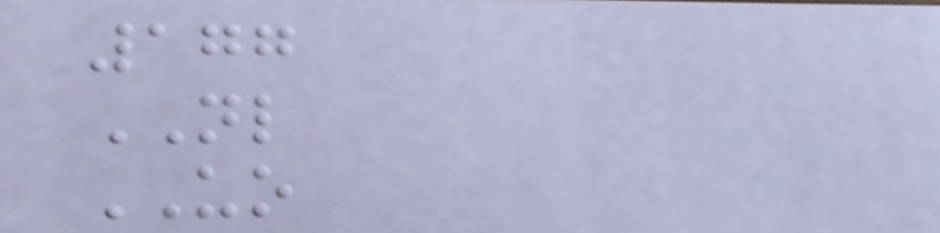177
NL
UO
